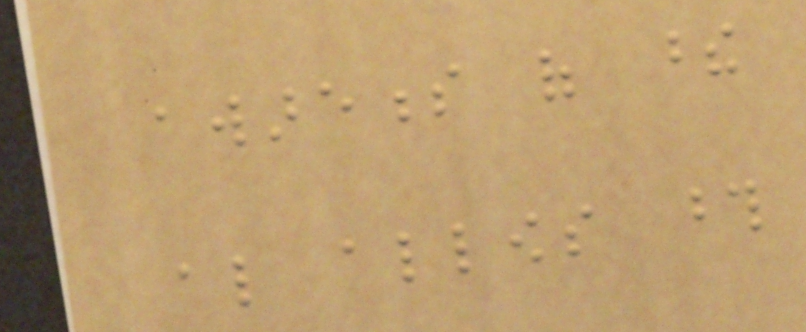awareness of these
also allows those
